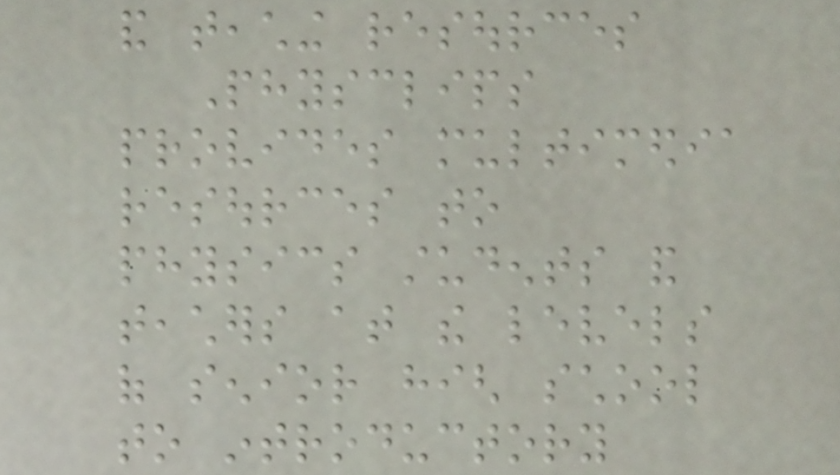and teaching resources
Physclips
provides multimedia
resources to
physics students and
teachers at the levels
of senior high school
to introductory
